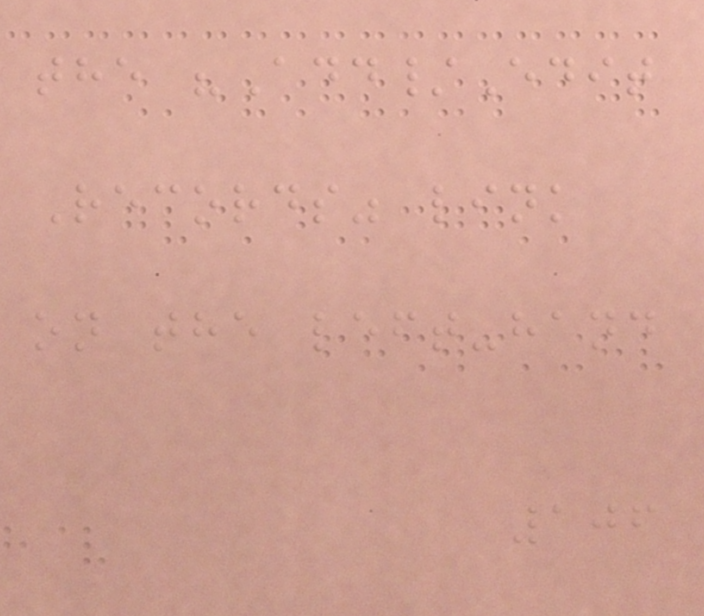the "Add/Edit
Records" link
on the left-hand
106
